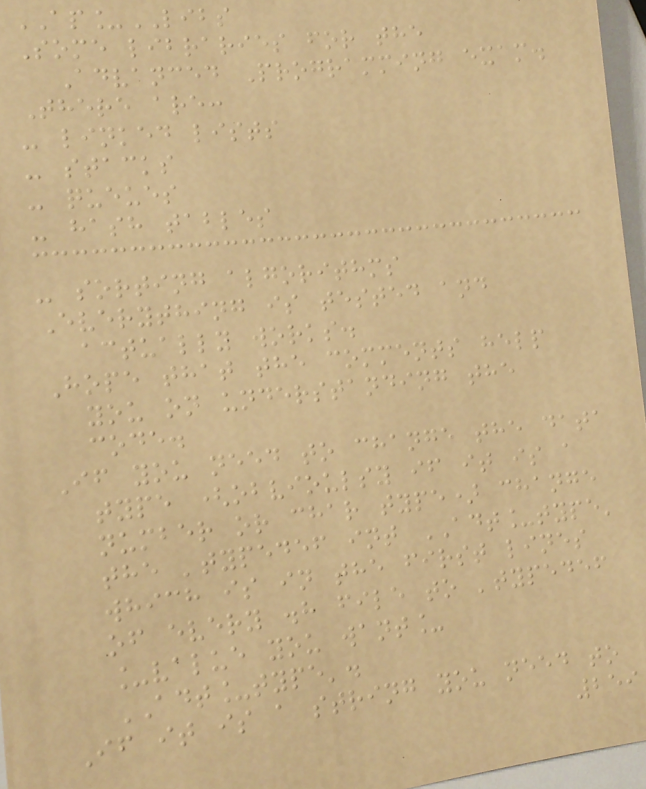AP_LIBS
Some libraries for the
Advanced Programming exam.
There are:
- linked lists
- stacks
- queues
- hash tables
- sorting algorithms
Everything is tested and
actually works.
Hope that the comments help
you on understanding the
code.
If you need to change the data
type (obvioulsy if it is a
number or char type) change
the 'typedef int ADT_type'
which is in the first lines
of every .h file to 'typedef
_value you want_
ADT_type'.
If it is a string you need to
259
